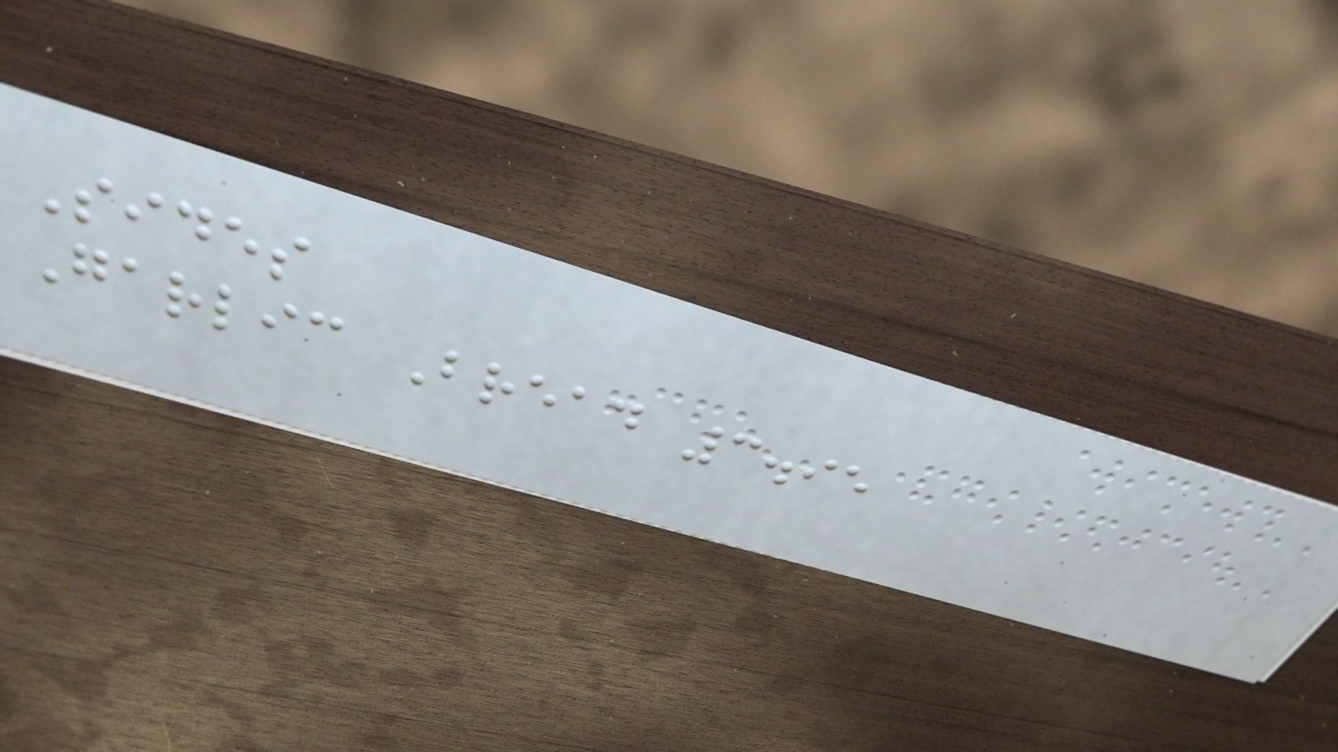Sides
Garlic Bread 3.95
